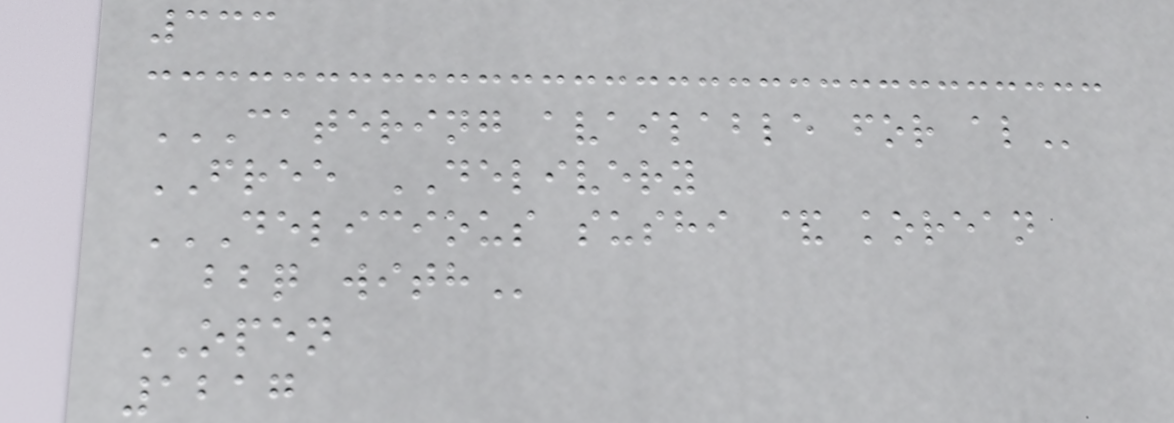333
CATERING AVAILABLE FOR AL
FREE DELIVERY
DELICIOUS SUSHI & KOREAN
BBQ WITH
OPEN
1217
